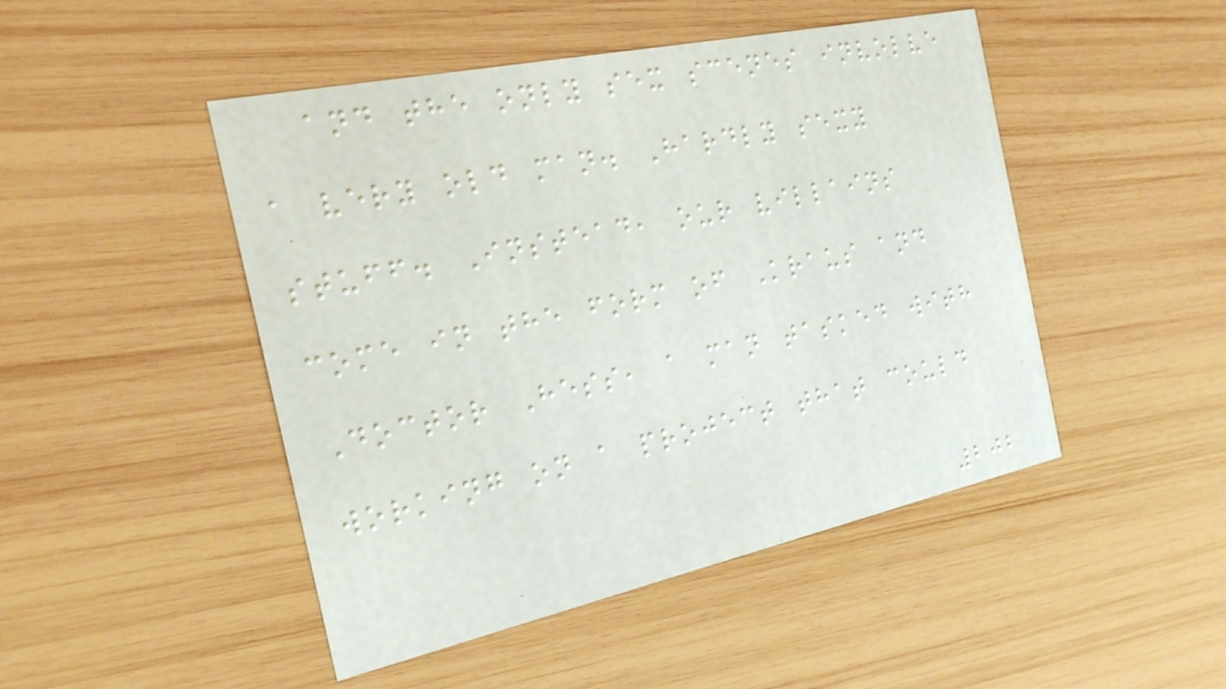and the only sex scenes involve
a very old man. Hardly sexy
stuff. Instead, our villains
come in the form of Kraus and
Doctor Hess, a man tasked with
working on a project that could
202
